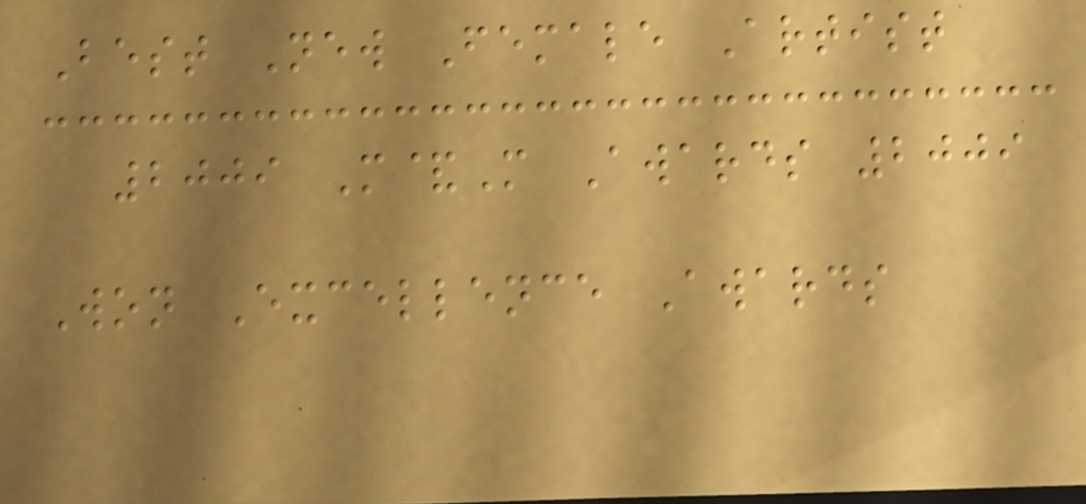Best New Female Artist
2009 M&M Awards 2009
Won Excellence Awards
